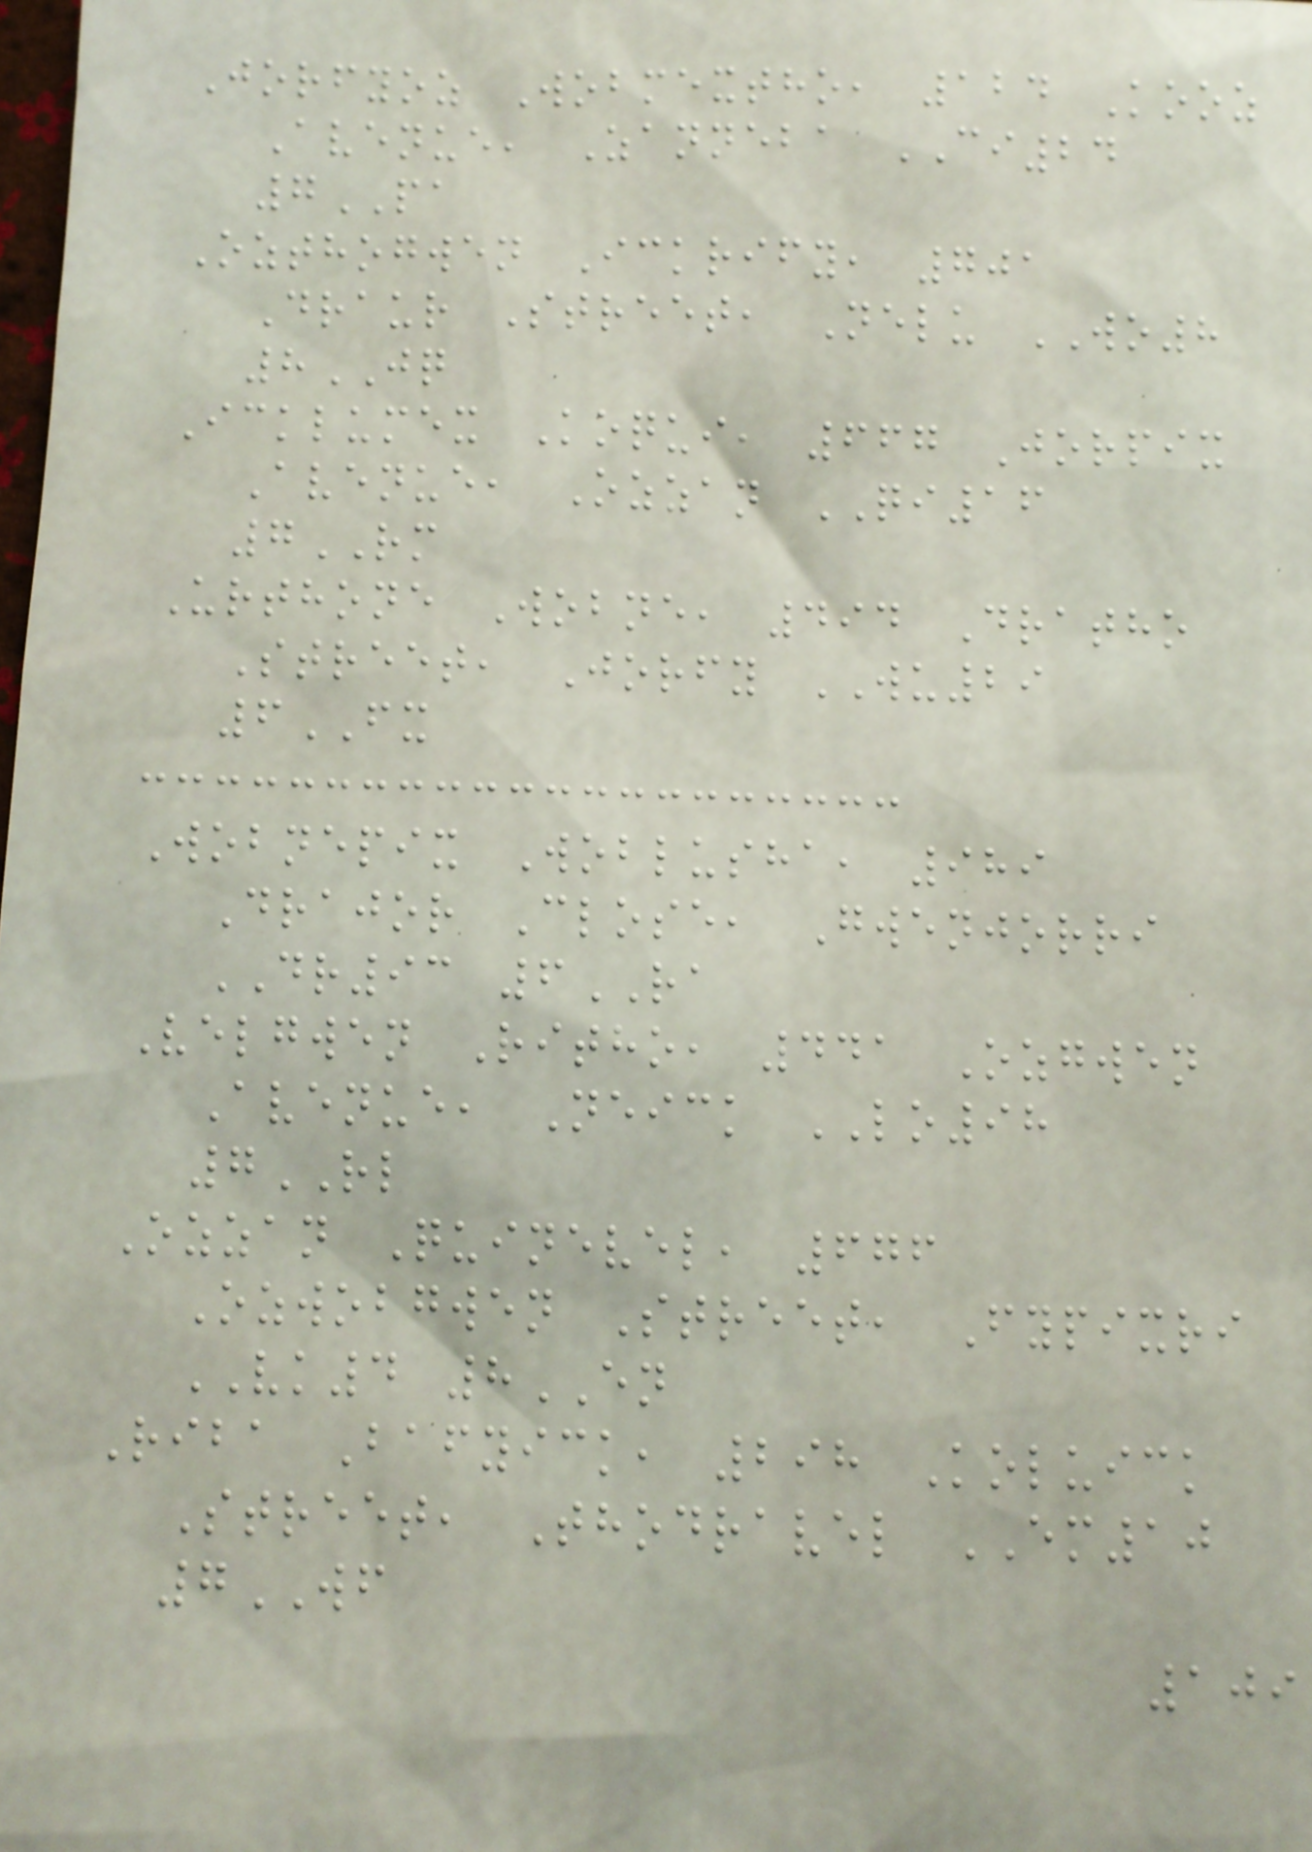Jorfyoz Wobmextho, 124 Kooz
Avenue, Zanneba CI24
7PA
Ozthogwen Ickrify, 701
Draur Street, Nelu WO8
8JQ
Icklumex Koqui, 667 Jorpix
Avenue, Ozzan QI16
7RM
Urthone Wobne, 494 Dratho
Street, Jorfy WU29
6FX
Wobnepix Woblusha, 989
Drajor Close, Gwenjorri
DR93 6RA
Velgwen Ritho, 441 Ozgwen
Avenue, Neick LO98
7RL
Ozzan Quinevel, 676
Ozwobgwen Street, Fypixri
VK4 8EN
Riba Bafyick, 298 Koluick
Street, Thodravel EM10
7WF
109
